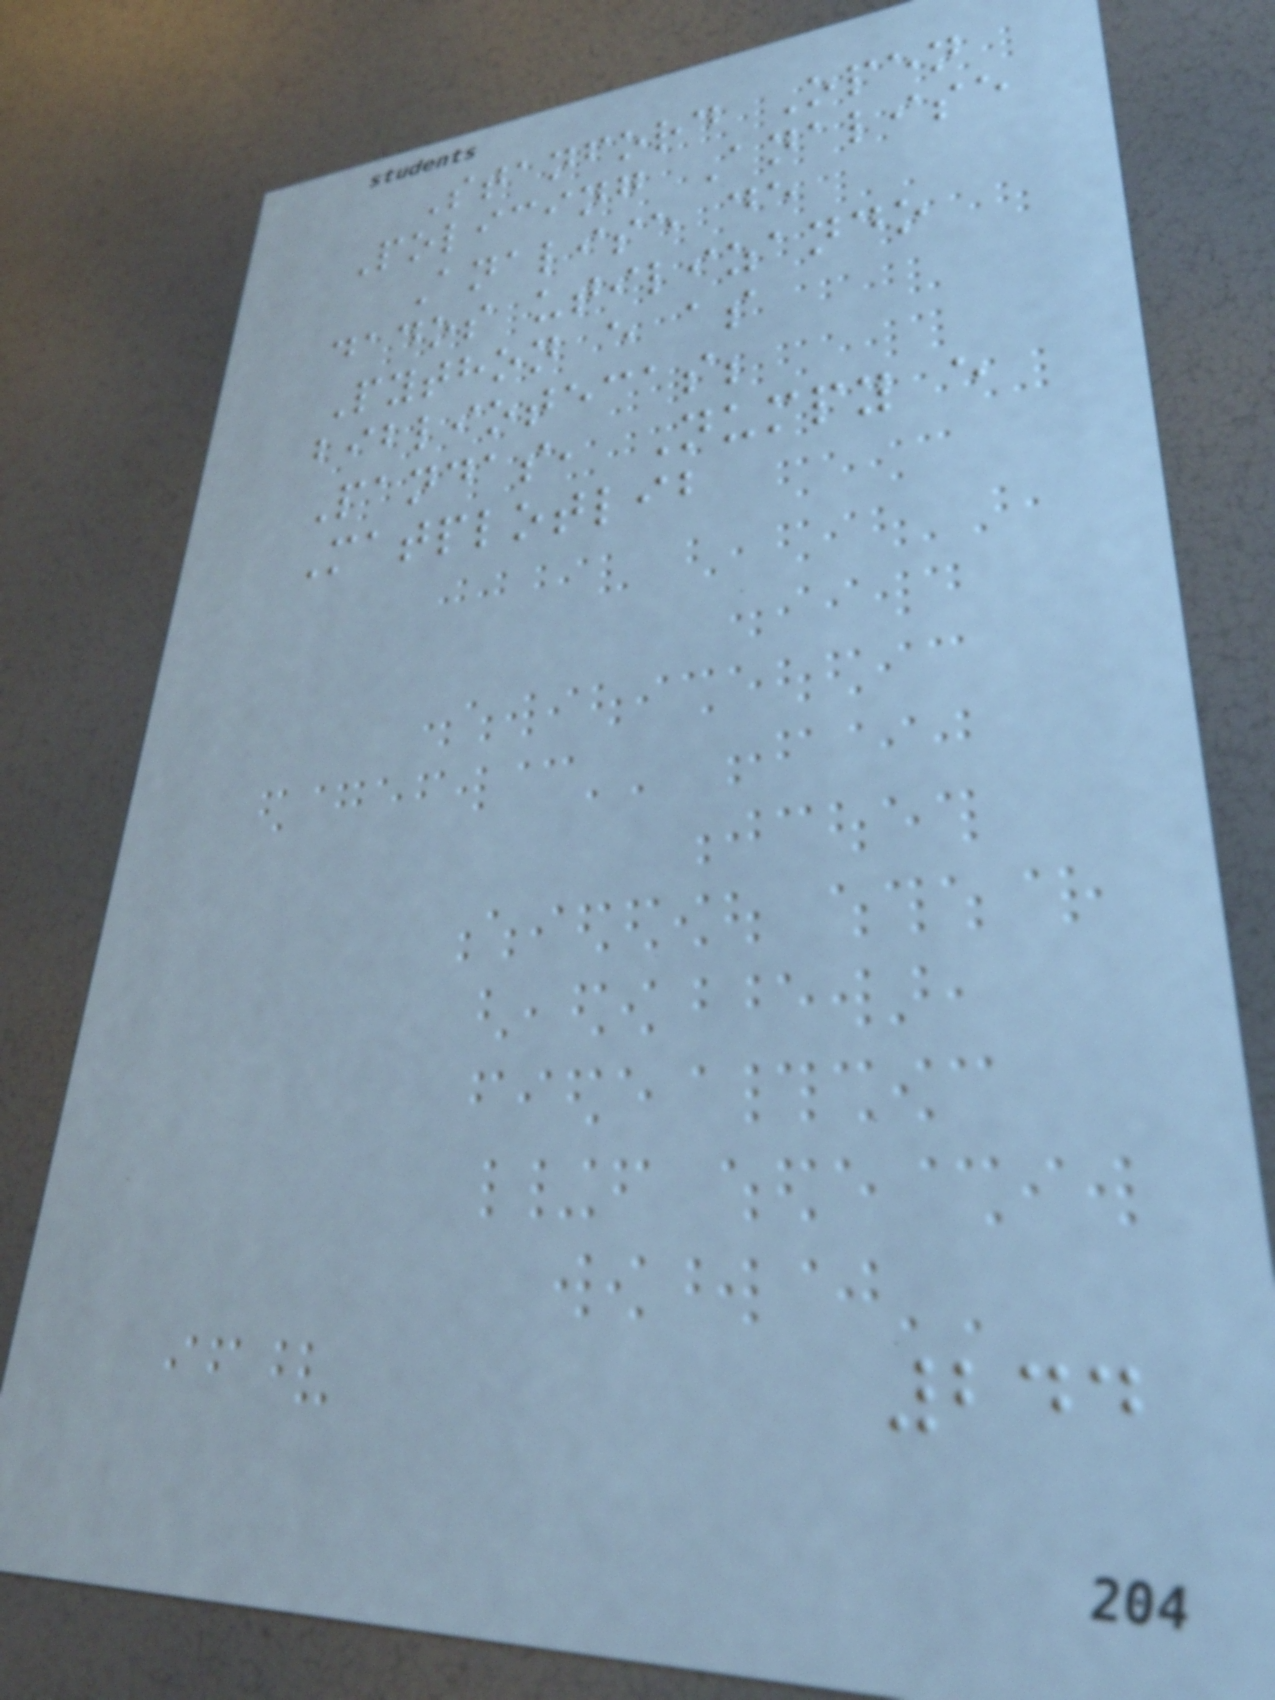Stanford Open
Policing Analise
Analise de
dados utilizando
Python e as
bibliotecas;
Pandas, Numpy e
Matplotlib
244
